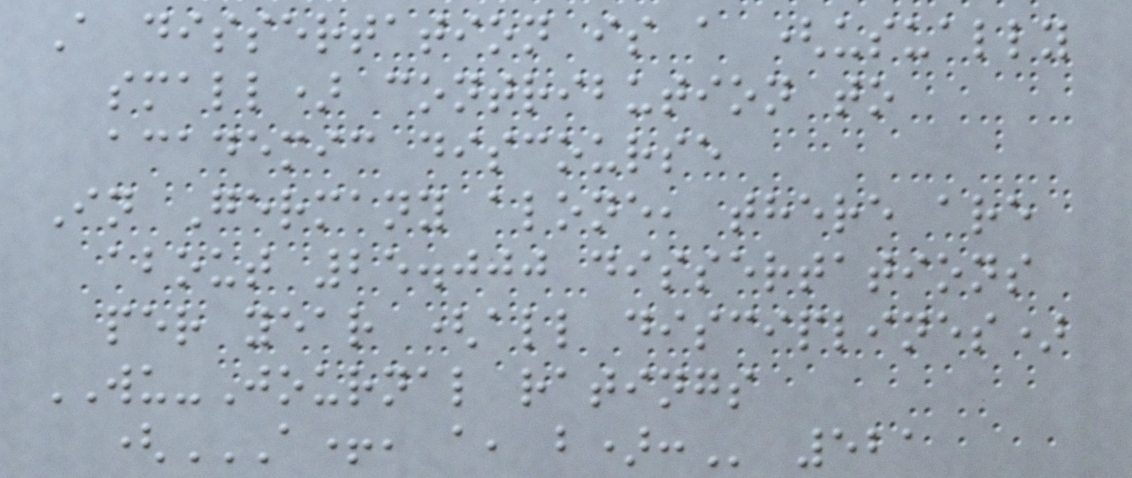A dissertation is a (usually
small) contribution to
academic discourse
In Germany alone, there are
about 25.000 dissertations
per year (all disciplines)
WU-Journal ratings
(A+, A, B): 521
